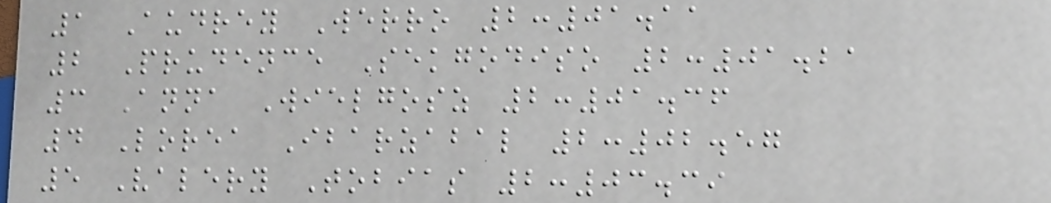1 Audrey Werro 2:01.11
2 Prudence Sekgodiso 2:01.21
3 Anna Wielgosz 2:01.36
4 Lorea Ibarzabal 2:02.57
5 Valery Tobias 2:03.39
